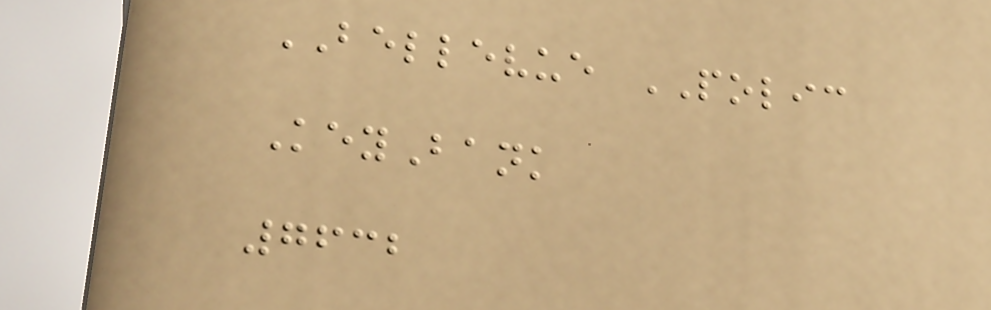BELLEVUE POLIC
KeyBank
7632
